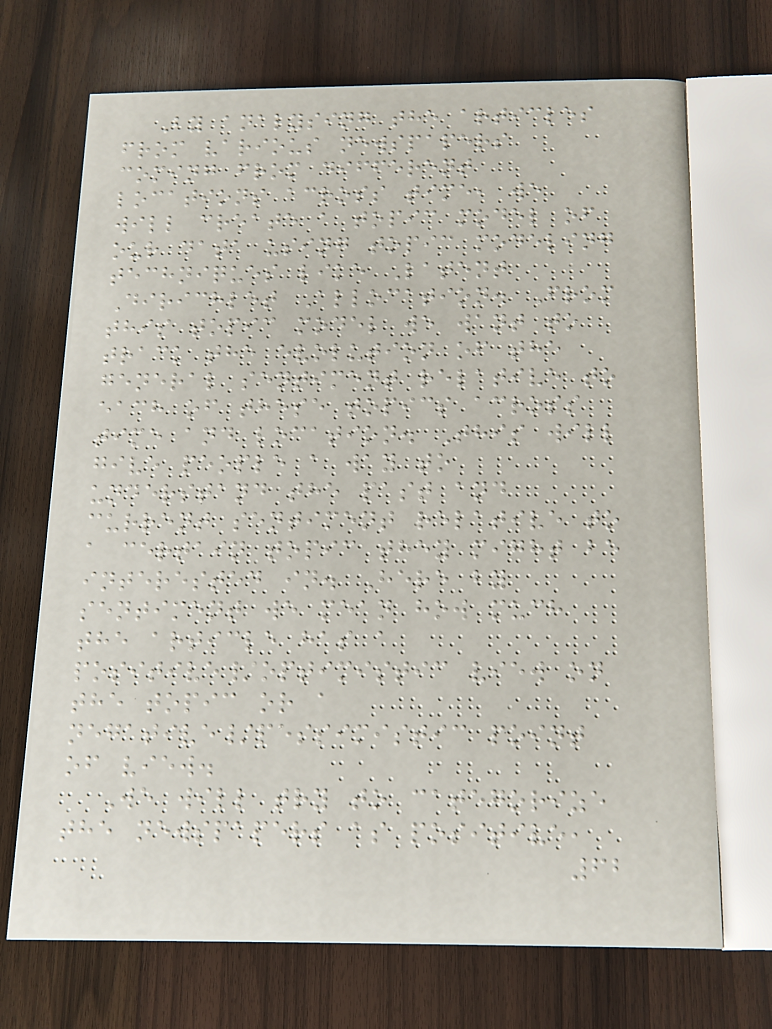By analysing the articles
from various newspapers
coming from different
locations across time, we
will create a topic model of
our data using topic modeling
techniques like Latent
Dirichlet Allocation. From
this topic model we want to
track the evolution of the
general sentiment relative to
each of these topics across
time and location. This will
give people a way to
understand the past and
current sentiment relative to
a certain topic they might be
interested in. Here by
sentiment we mean how much
the article has a
positive/optimistic view on
the topic or a
negative/pessimistic point
of view.
We will try to categorize
the newspapers as positive,
62
